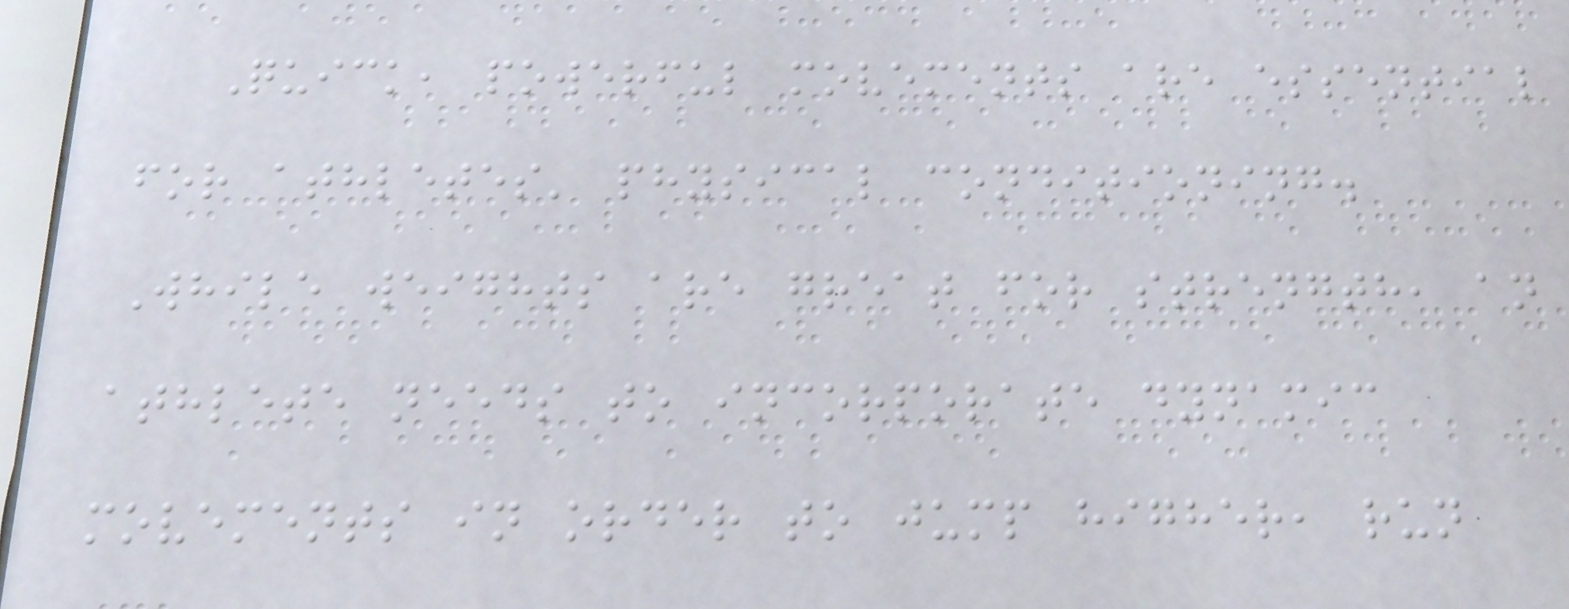Quick, powerful movements are essential
for athletes' physical conditioning.
While weights are great for strength, an
athlete needs to incorporate dynamic
movements in order to jump higher, run
